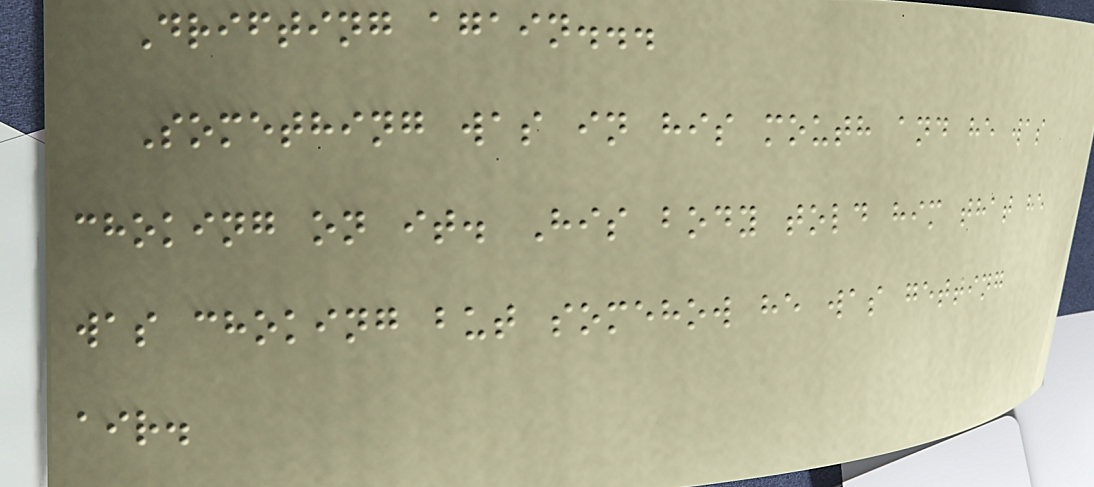Drifting again...
Something was in his mouth and he was
choking on it. His body told him that he
was choking but somehow he was getting
air.
